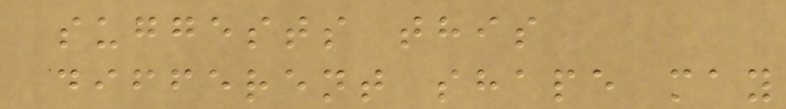suggests this
different shape may
